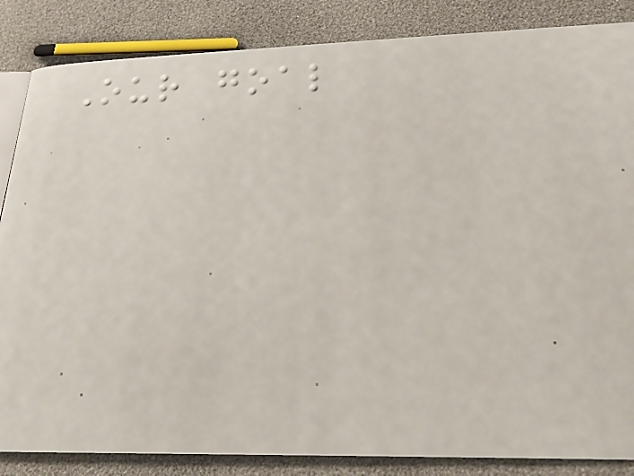Our goal
